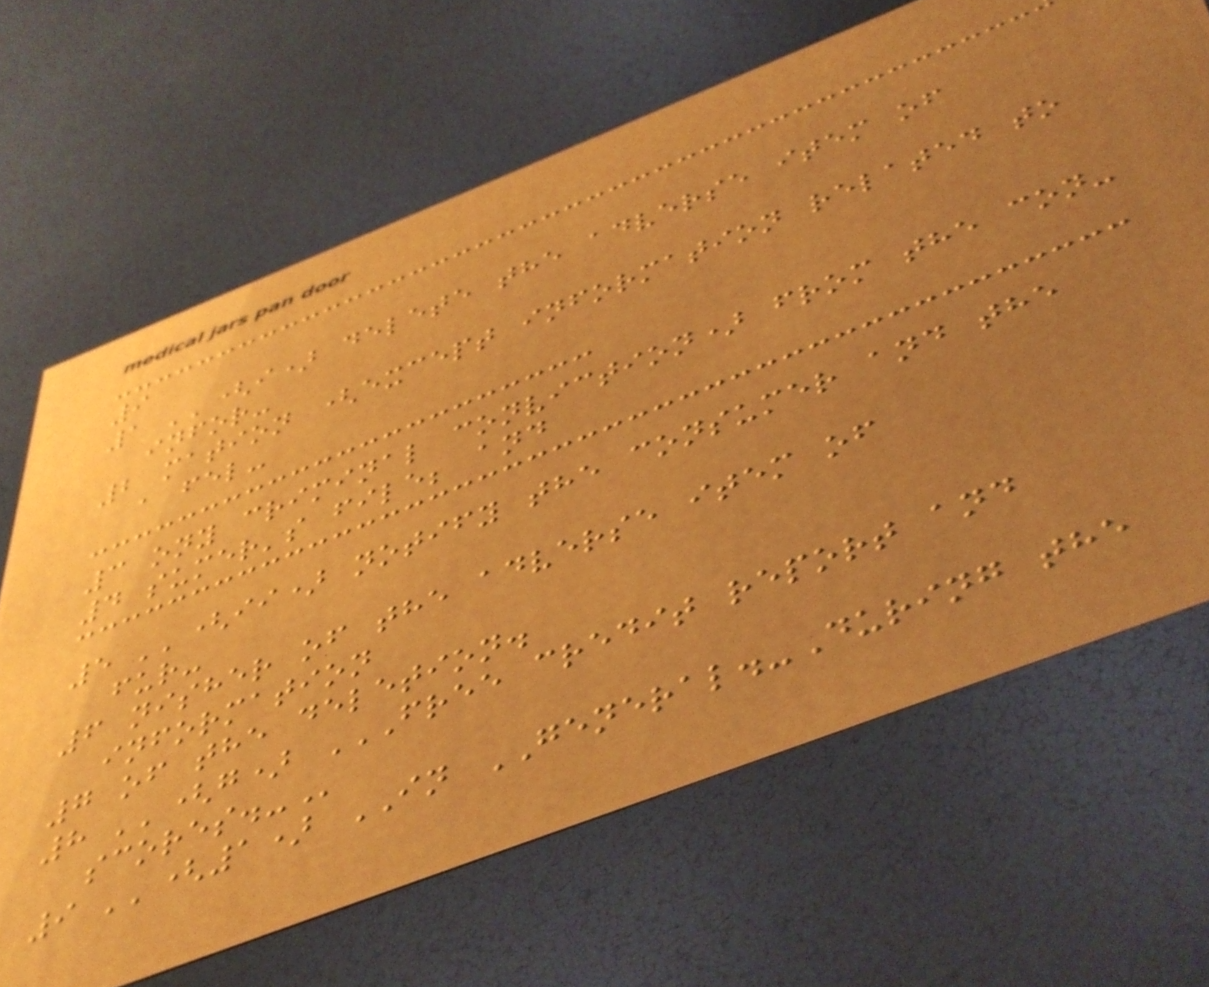9
1 ''(i) delete the adverse item of
infor-
2 mation (except information related to
a fel-
3 ony criminal conviction) from the con-
4 sumer's file; and
5 ''(ii) notify the consumer and the
fur-
6 nisher of the adverse item of
information
7 of the deletion.
8 ''(g) FREE CREDIT REPORT AND
SCORES.-
9 ''(1) IN GENERAL.-During the
